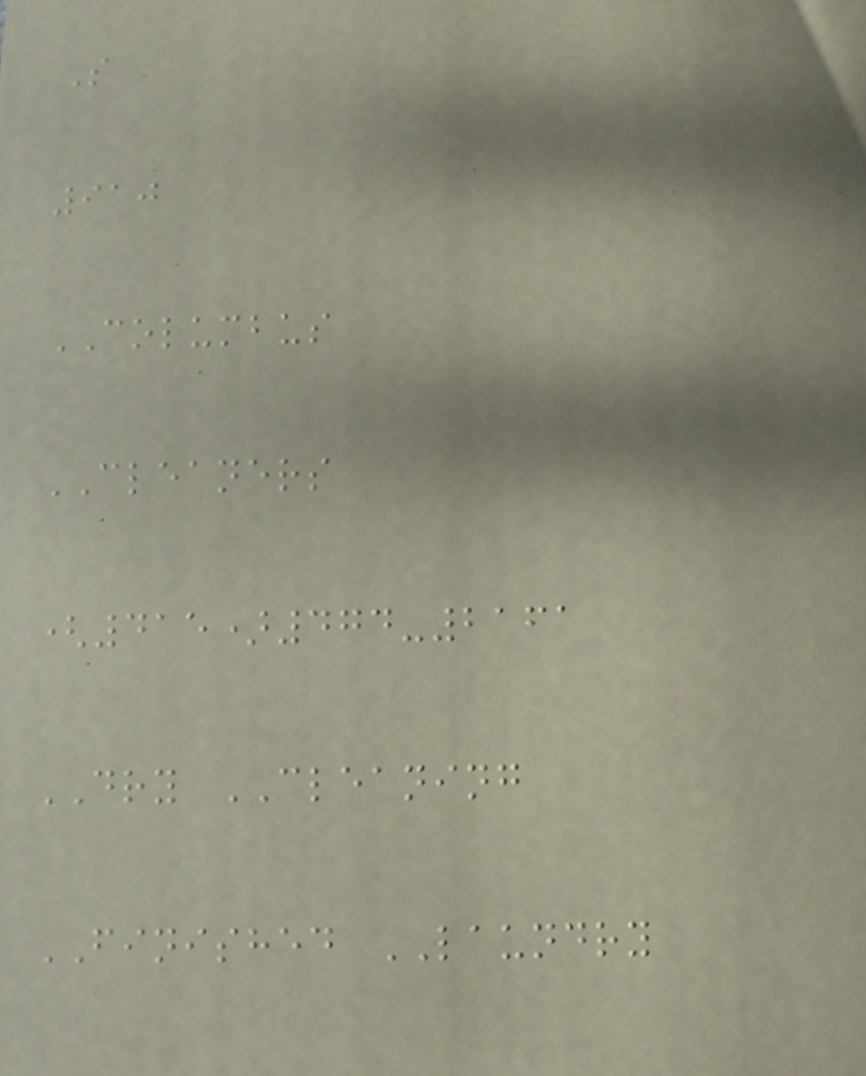S
910
COLUMBUS
CLEANERS
(415)474-2161
DRY CLEANING
FINISHED LAUNDRY
